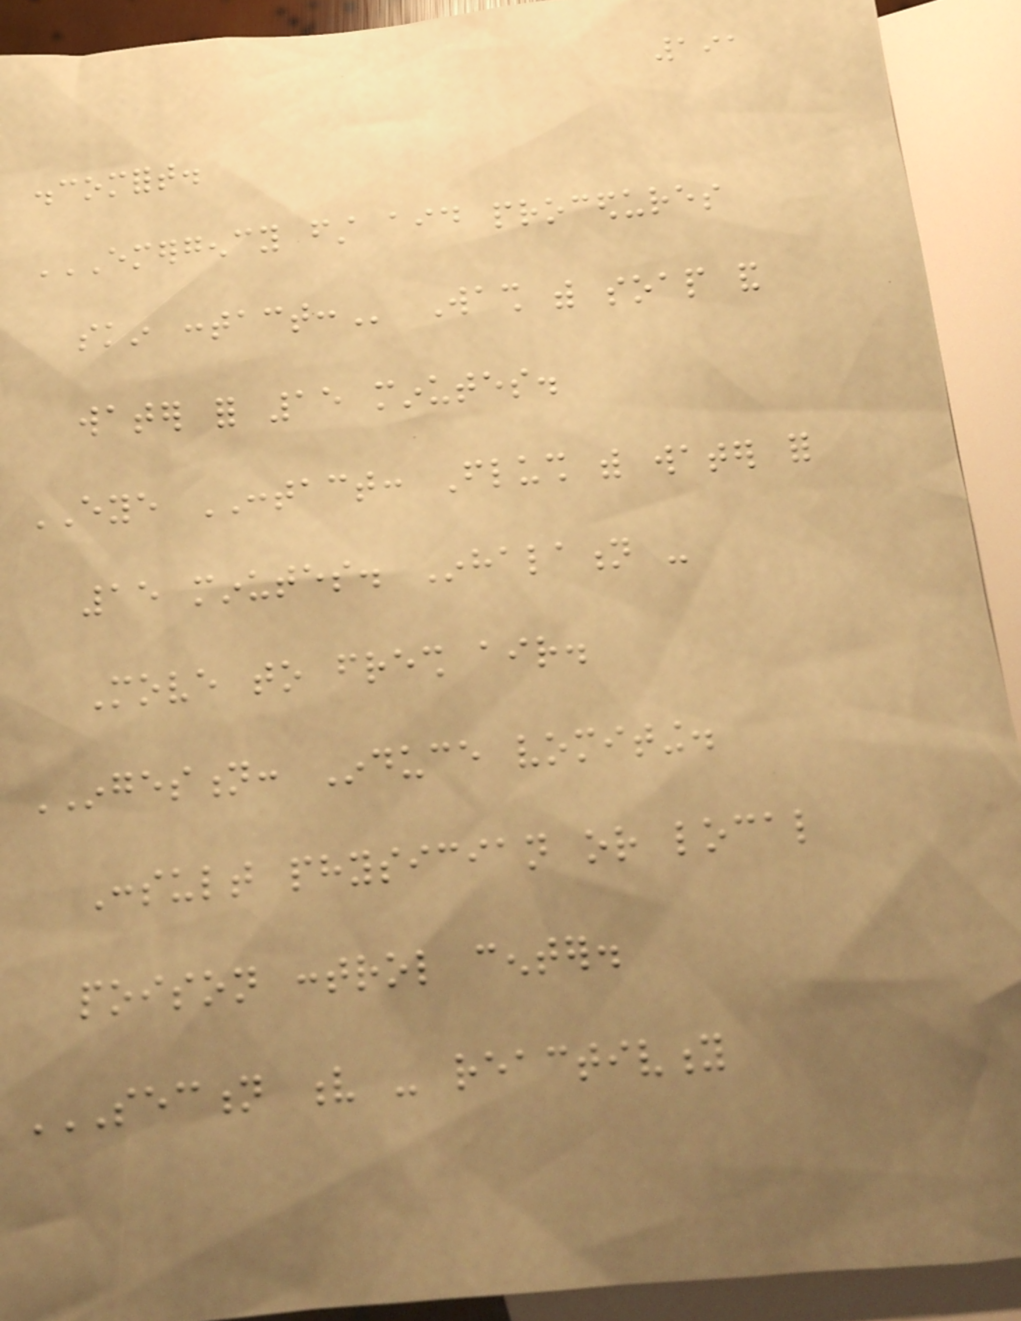191
discomfort.
EMERGENCY FIRST AID PROCEDURES
SKIN CONTACT: Wash with soap and
water for 15 minutes.
EYE CONTACT: Flush with water for
15 minutes. Inhalation -
Move to fresh air.
INGESTION: Induce vomiting.
Consult physician or local
poison control center.
SECTION V - REACTIVITY
